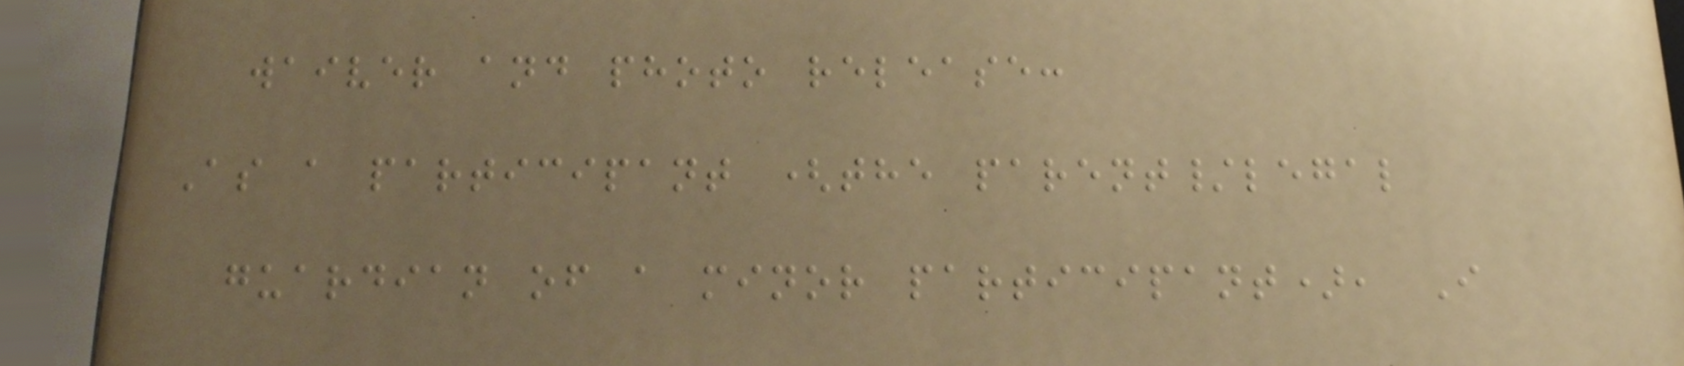waiver and photo release:
As a participant (the parent/legal
guardian of a minor participant), I
